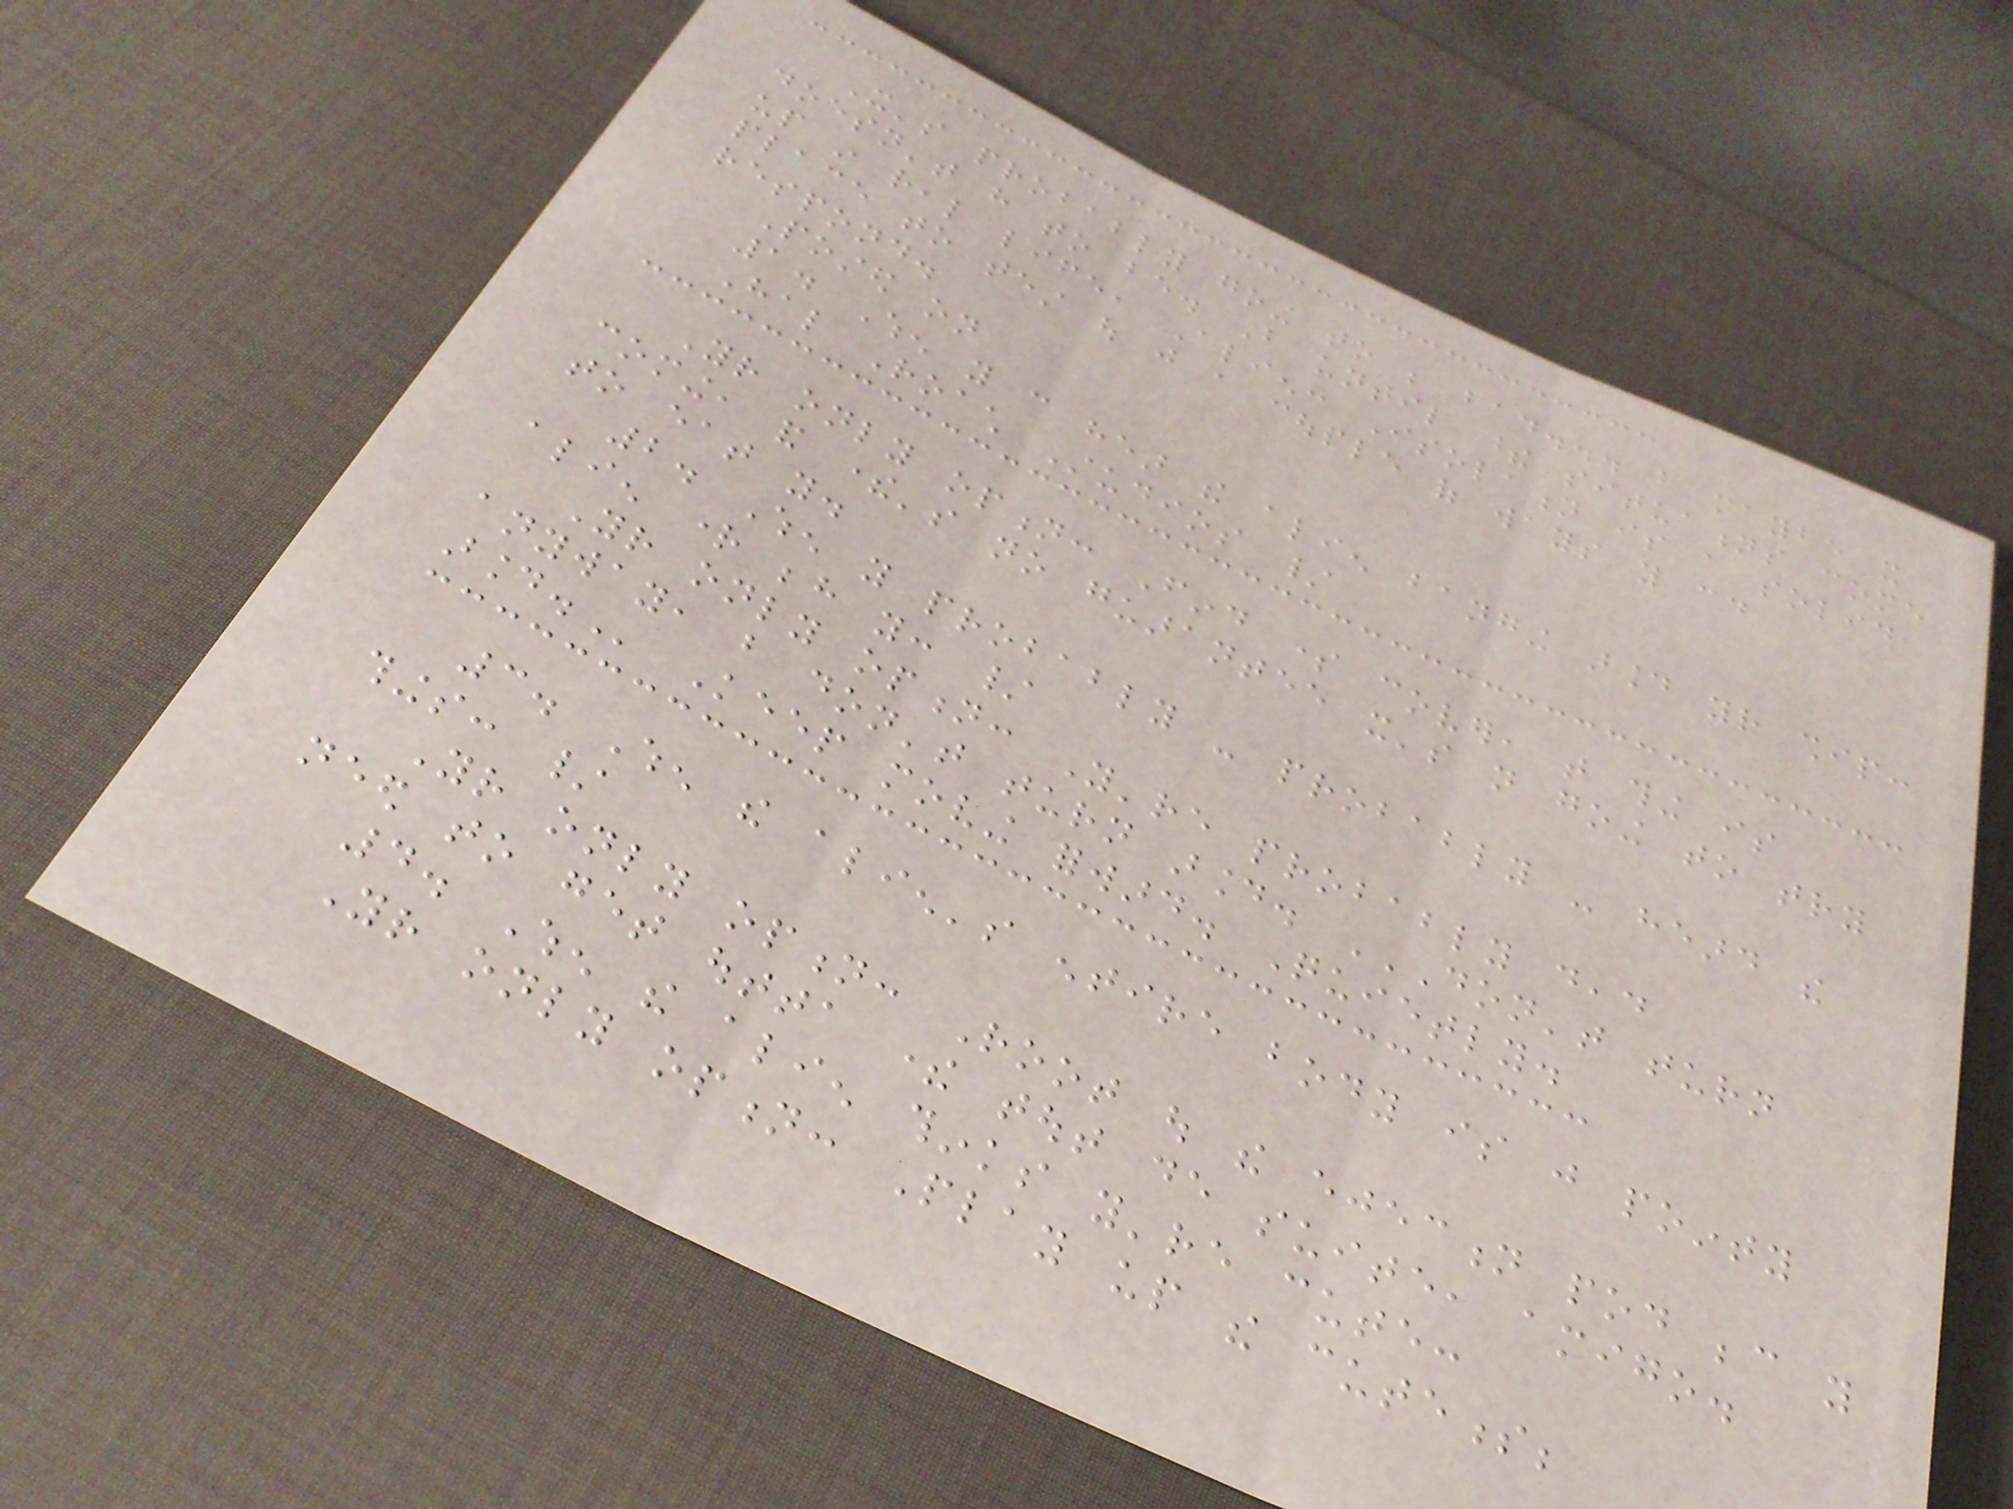It's probably going to be bad... but maybe it
doesn't have to be. But until these situations come
up in real life, Alien: Isolation is a solid
place to test out just a couple of ways you could
respond.
Posted on
1. When you can hear the alien banging around your ship:
Hal Roach Studios /
Your only option: Find some cover, that thing is
coming, and there's no guarantee it's not going to try
to eat you.
2. When you probably - probably - heard the
alien right behind you: /
Your only option: You're probably dead
anyway, but don't turn around. DON'T TURN
AROUND. Keep moving forward. Quietly.
3. When the alien's entire body is just pointy
things: /
Your only option: Root out the ejection pod because you
need to get outta there tout de suite, amigo.
4. When the alien thinks you're cute:
Your only option: Play up the cuteness;
